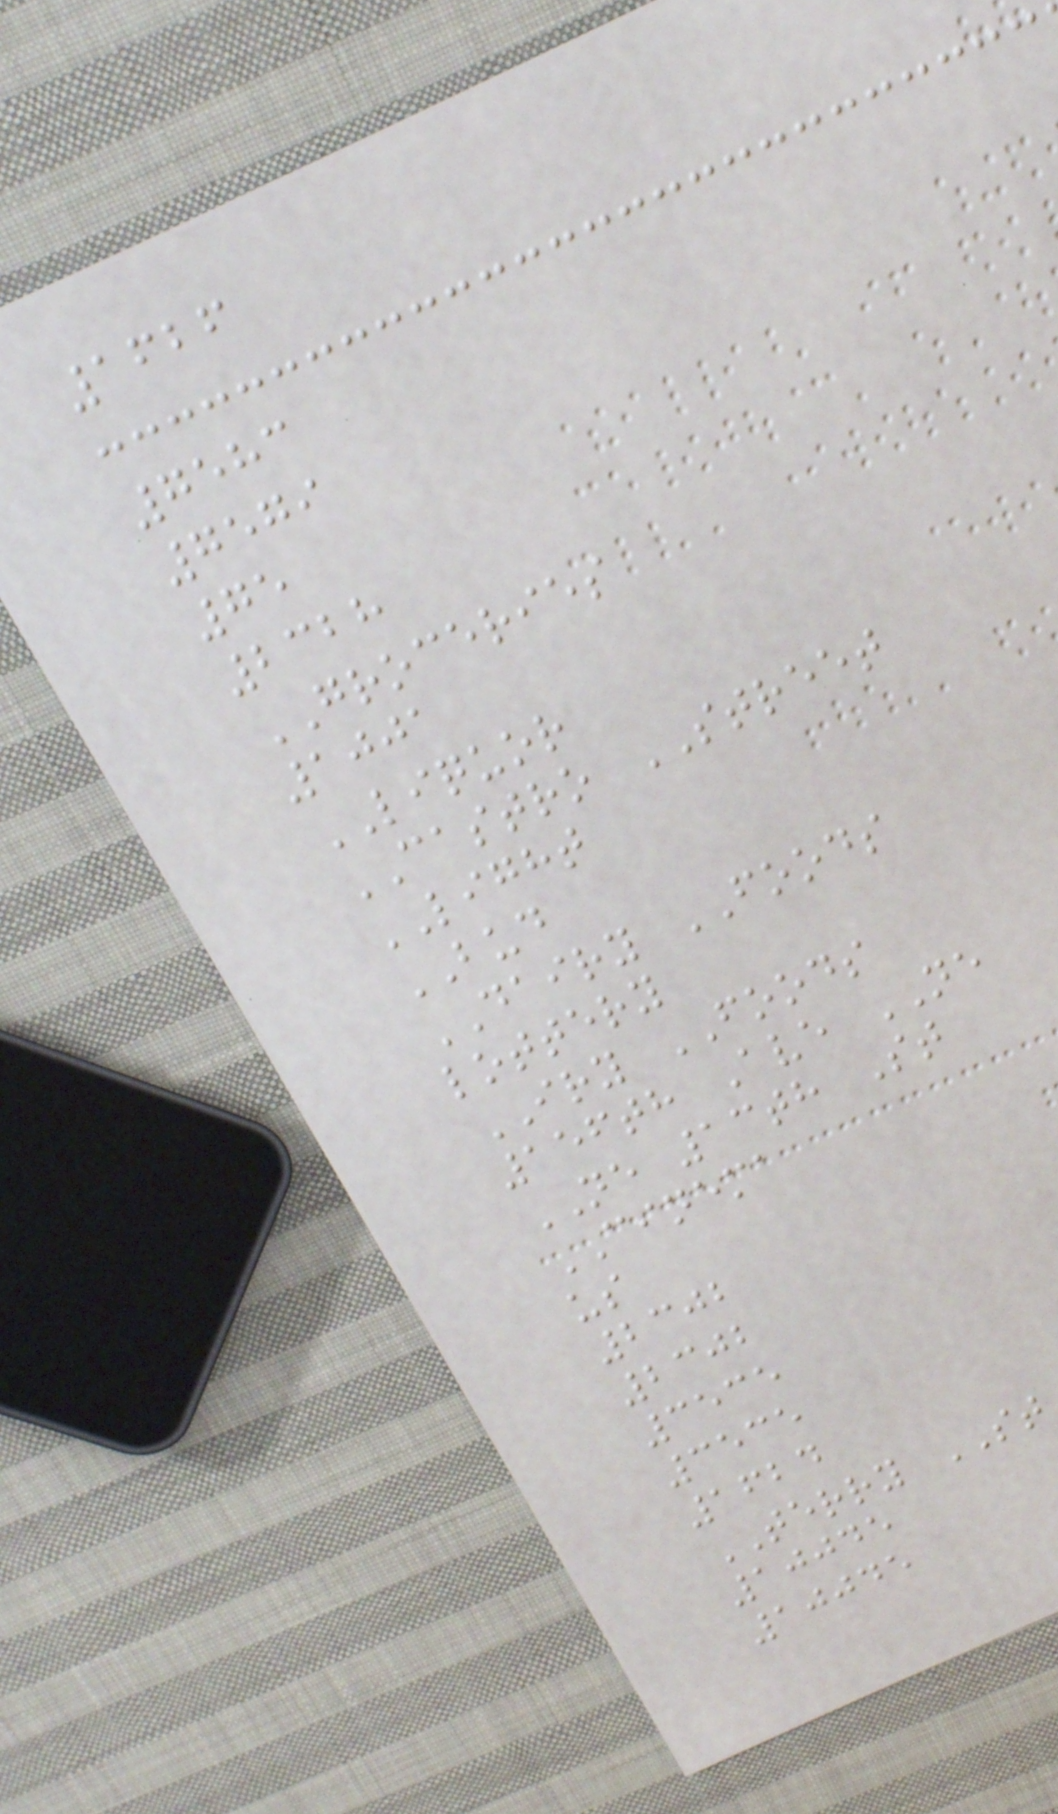1626
7583
7579
75
2328
GROCERIES
1001
LIQUOR
CASTRO STREET
LIGHT
BUD
DAIRY FOODS
lottery
IRY FOODS
156th Ave NE
NE 13th St
CINEMA
us
2302
2302
3535
3535
1624
TERRY ST
10045
10045
